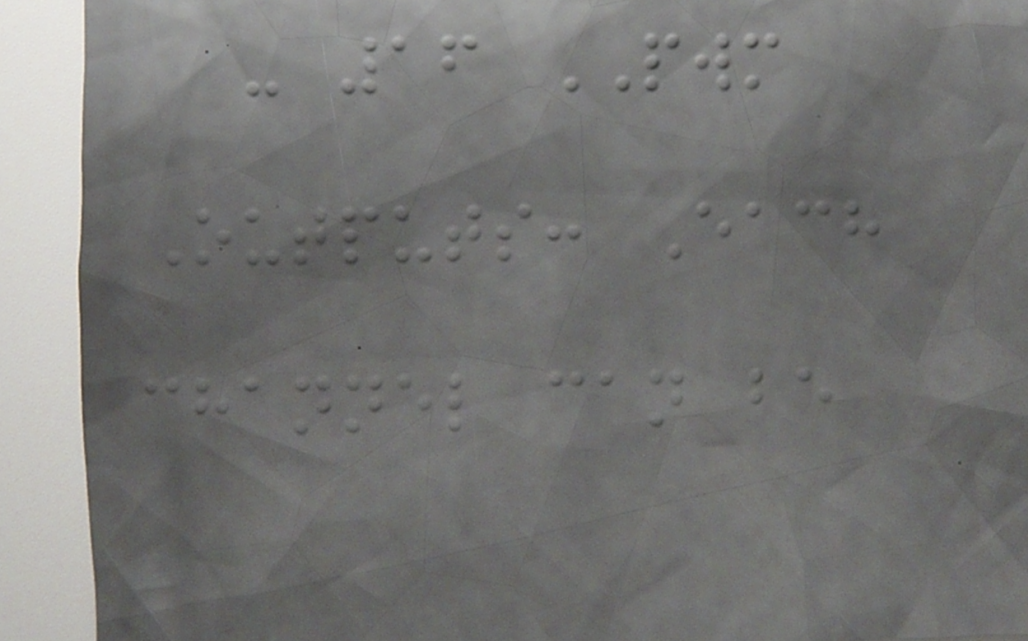- 16 PWM
Outputs: Each
channel can be
